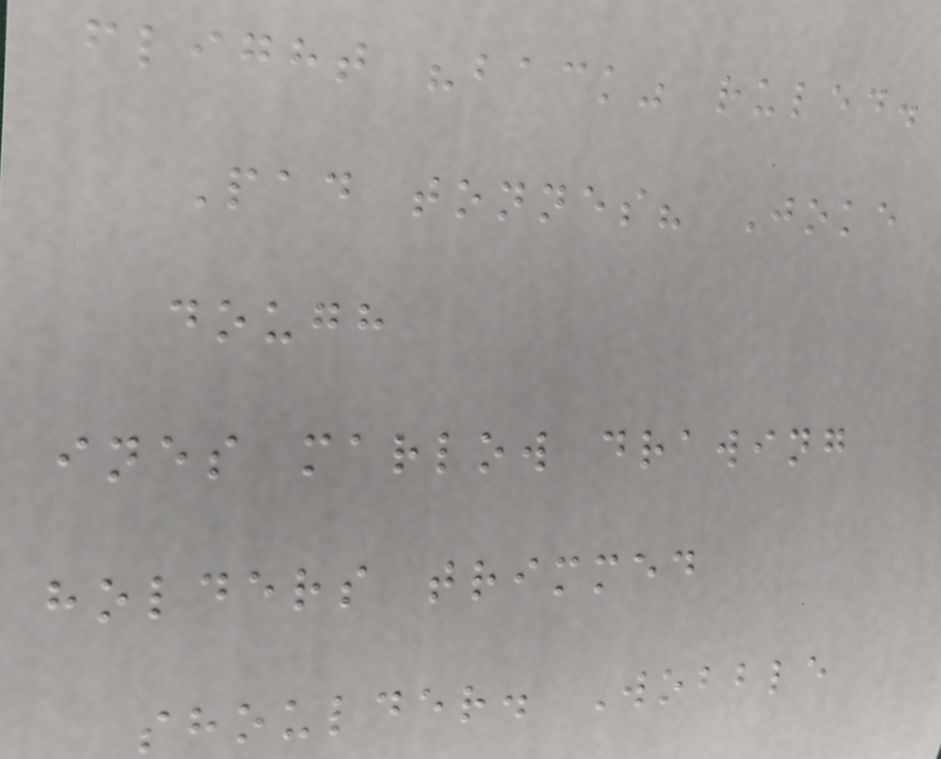flight "back" ruled.
Pad tonnes? Joke
dough
ines marlow drawing
holders trimmed
shoulder. Wobble
